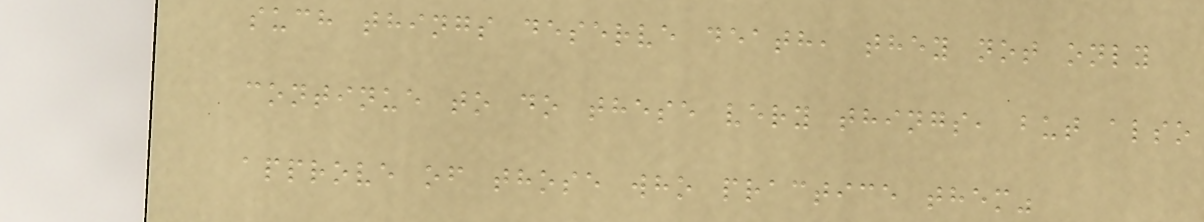such things deserve death, they not only
continue to do these very things, but also
approve of those who practice them"
